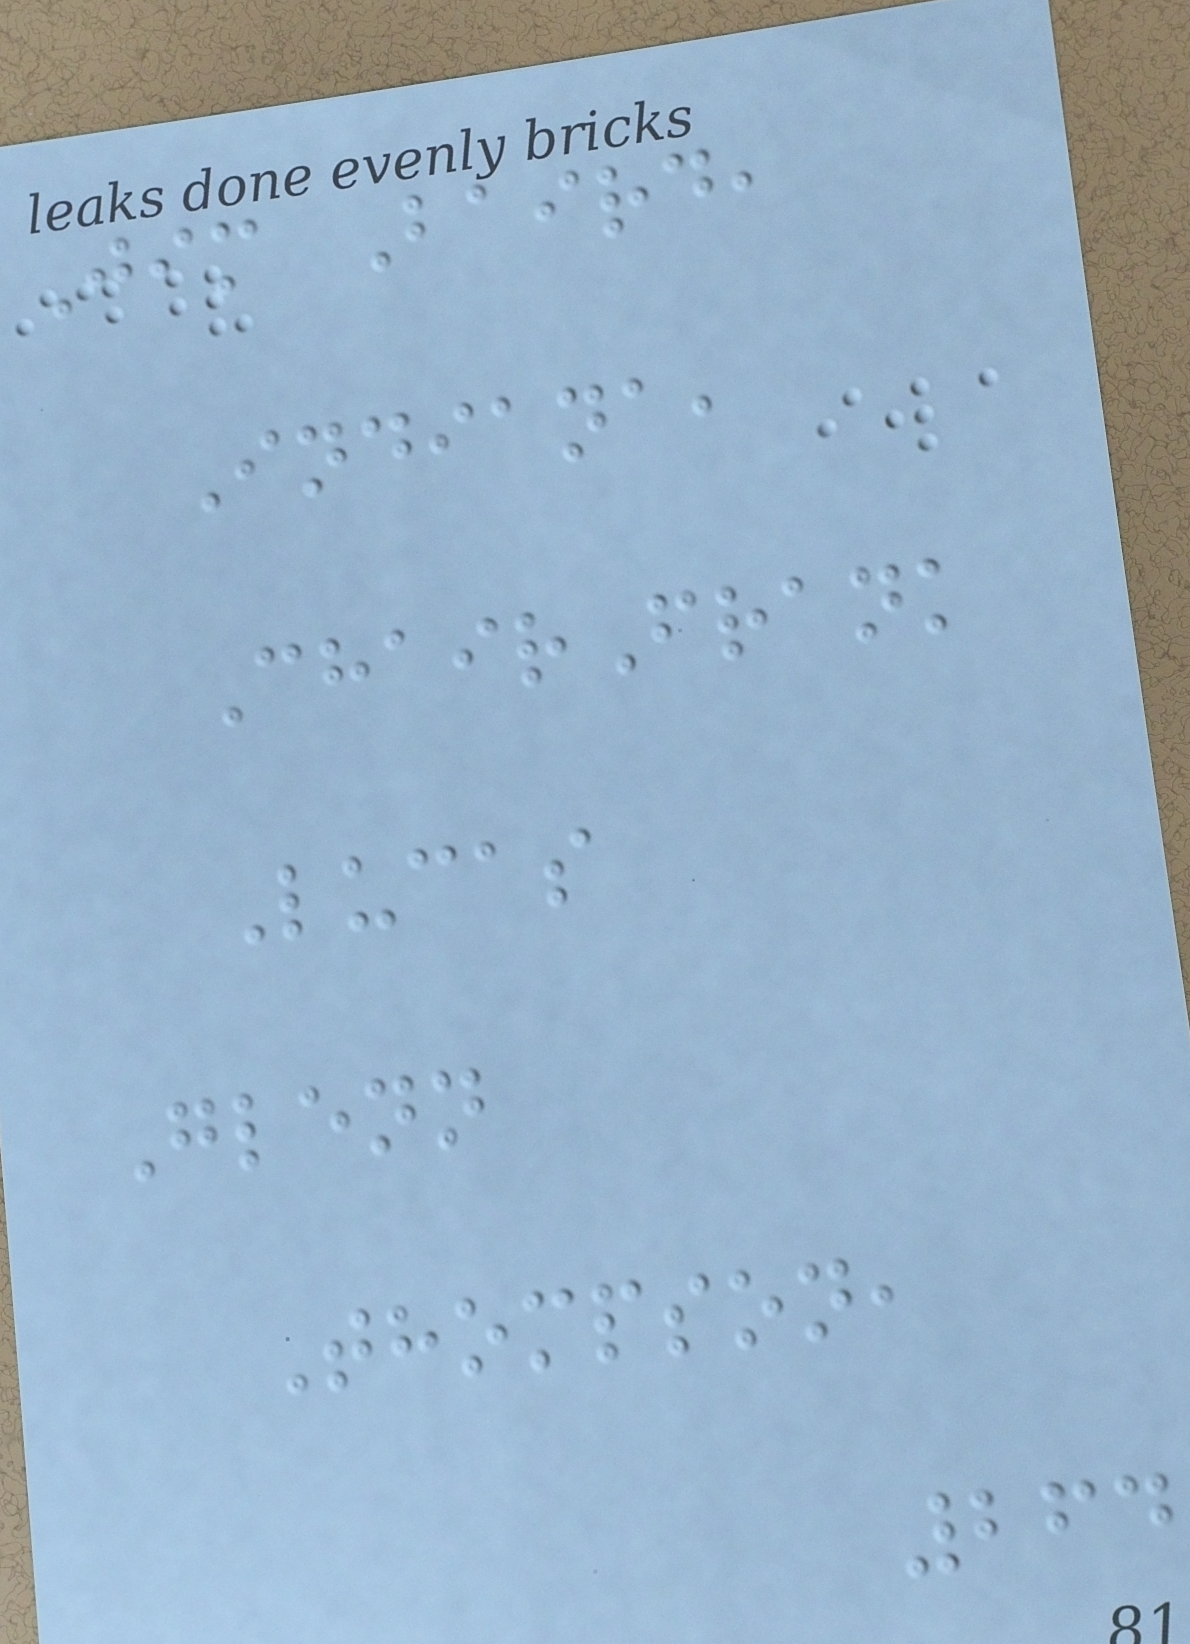Jim Baird,
Indiana,
ChairFrank
Lucas
Glenn
Thompson,
264
